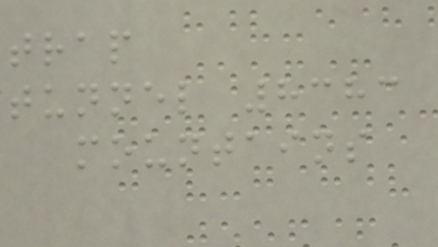trap
tunnel 8383
mountains
